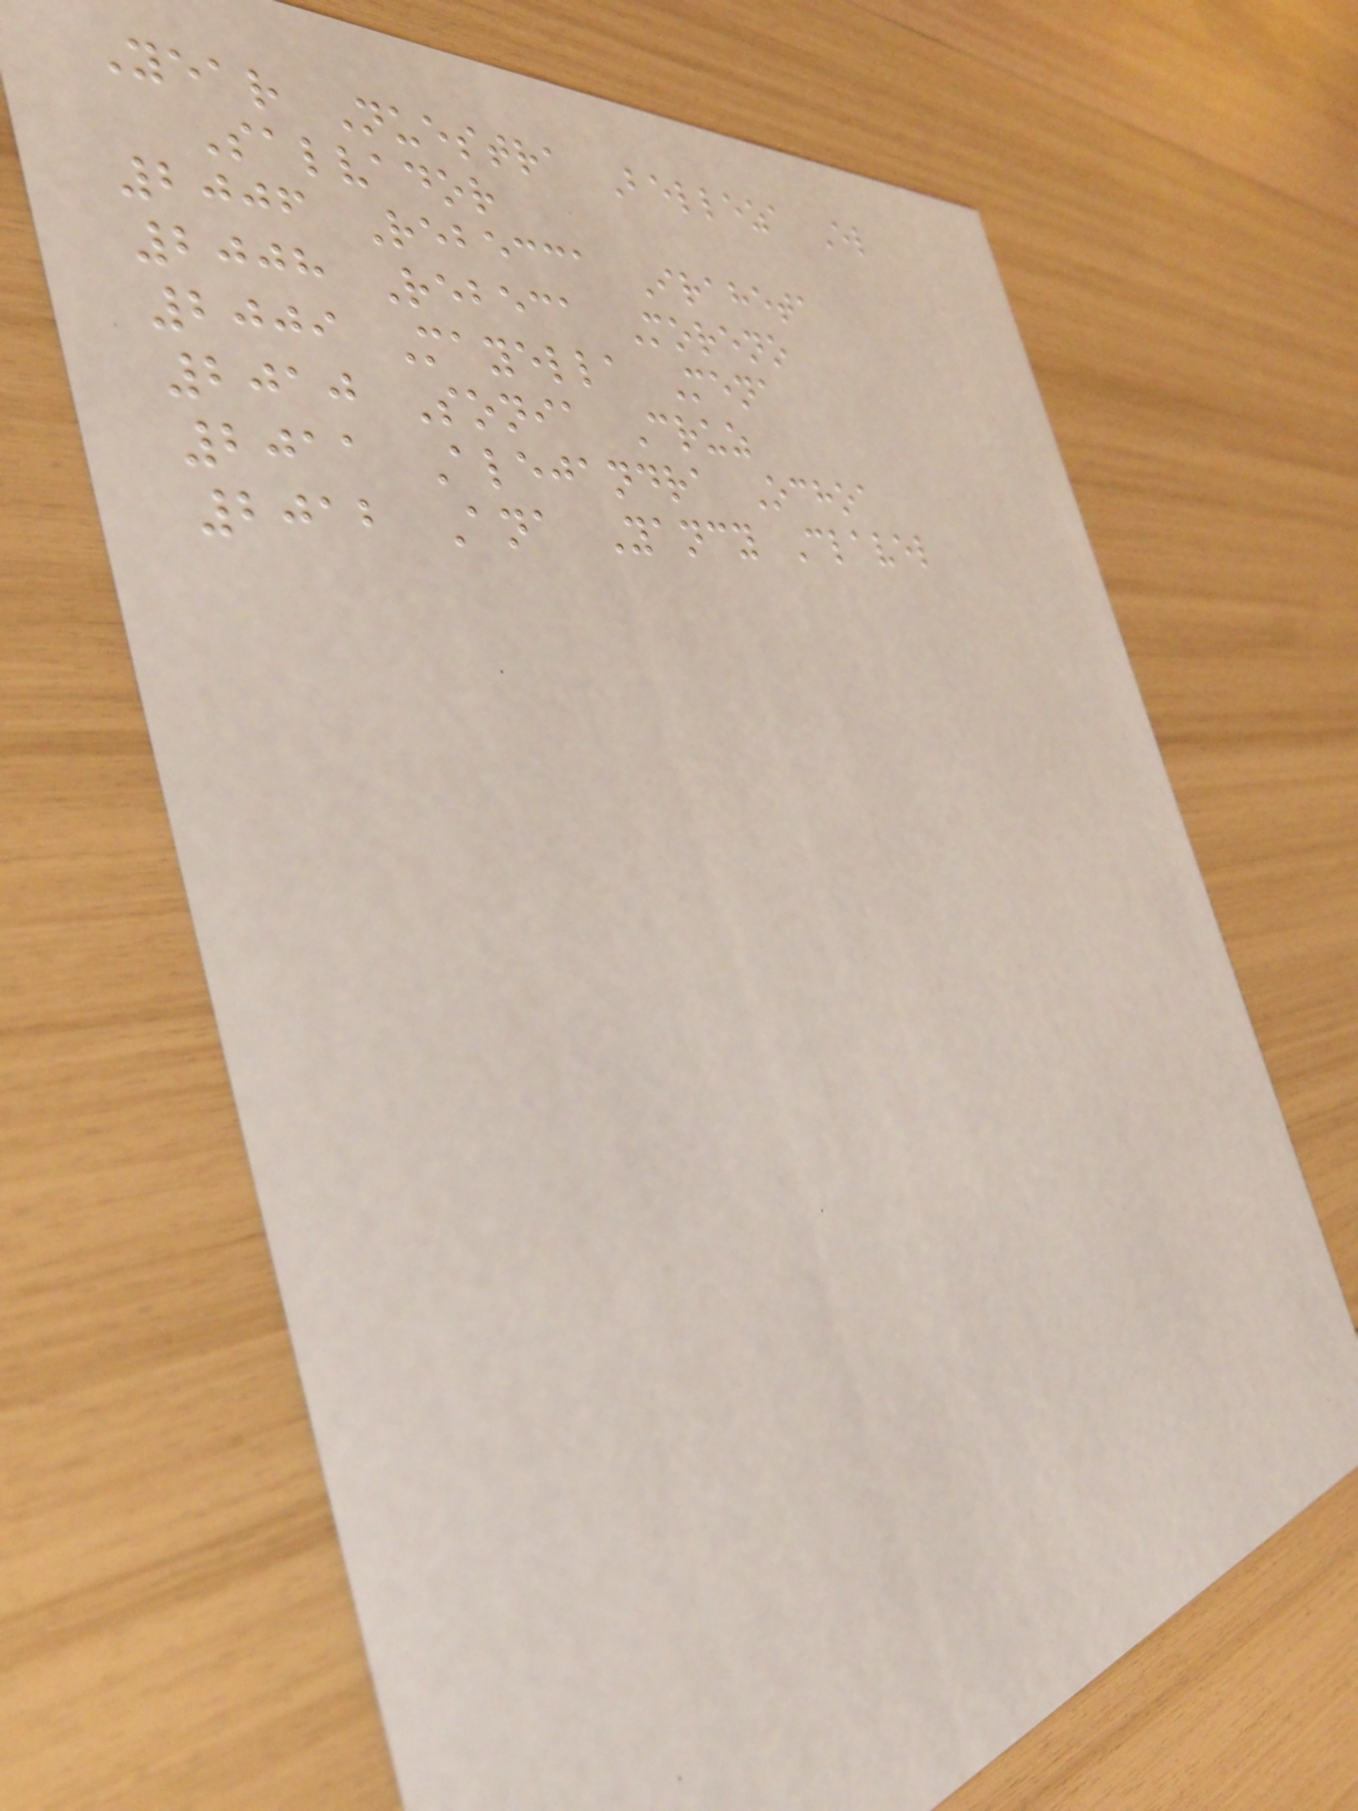Year Nuestra Belleza El
Salvador
2006 Rebecca Iraheta
2008 Rebeca Moreno
2009 Mayella Mena
2010 Sonia Cruz
2011 Alejandra Ochoa
2012 Ana Yancy Clavel
